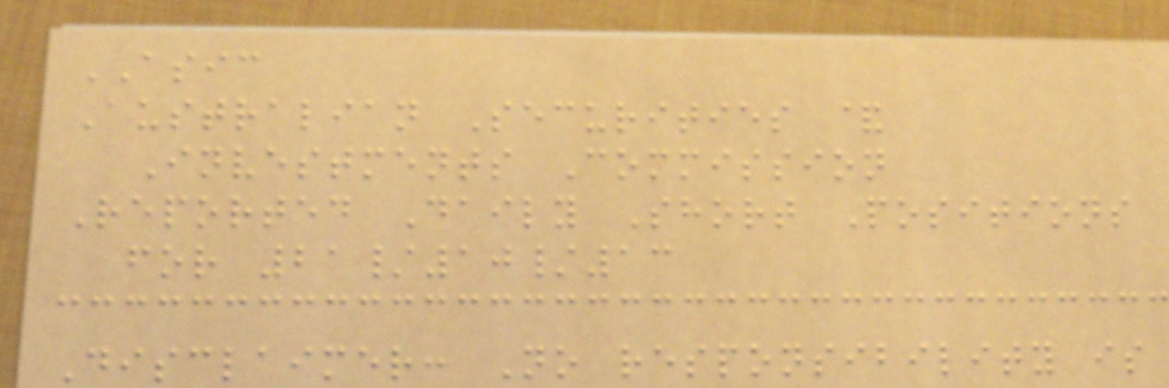ASIC
Australian Securities &
Investments Commission
Reported Daily Short Positions
for 21/10/13
Disclaimer: No responsibility is
